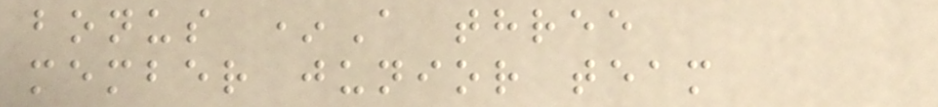bonus *A three
member junior team
